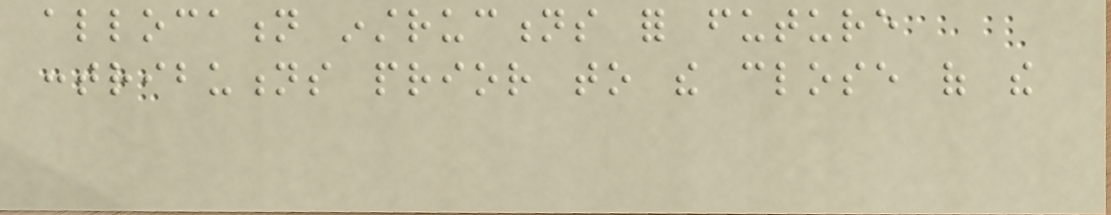allocation instructions for future
contributions prior to the close of the
